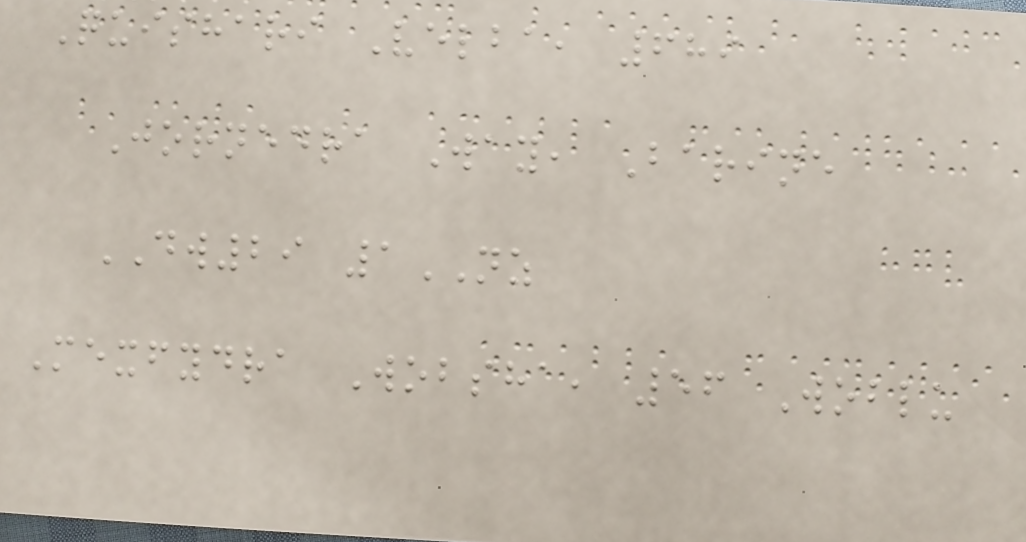Quishari Velba, 689
Jornedra Way, Barine
DW29 1NZ
Mexfydra Wobsha, 56 Woblu
